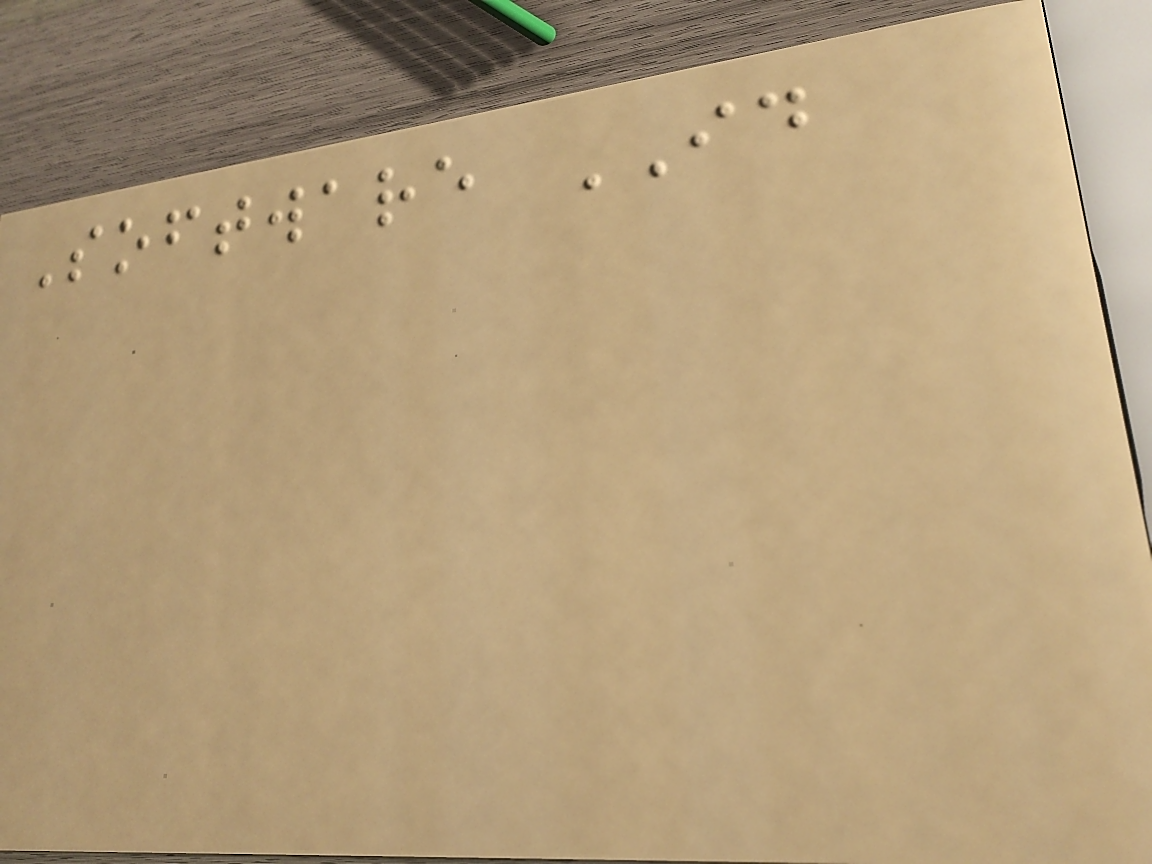Software ID
